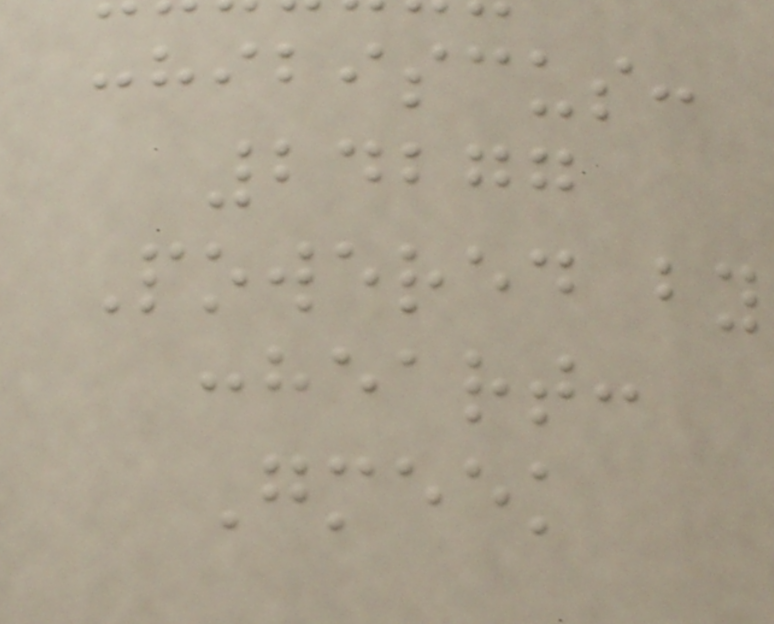:hibiscus:
24277
Powered by
:heart:
Gmeek
